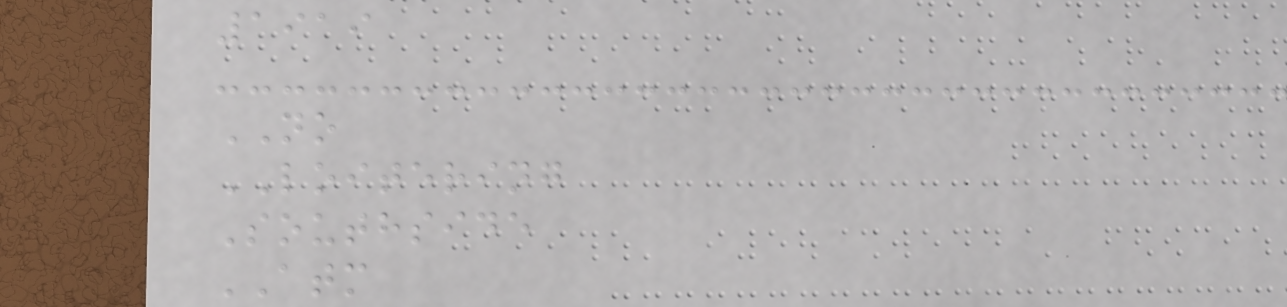1919
NO
LOITERING
Southside
ATM
